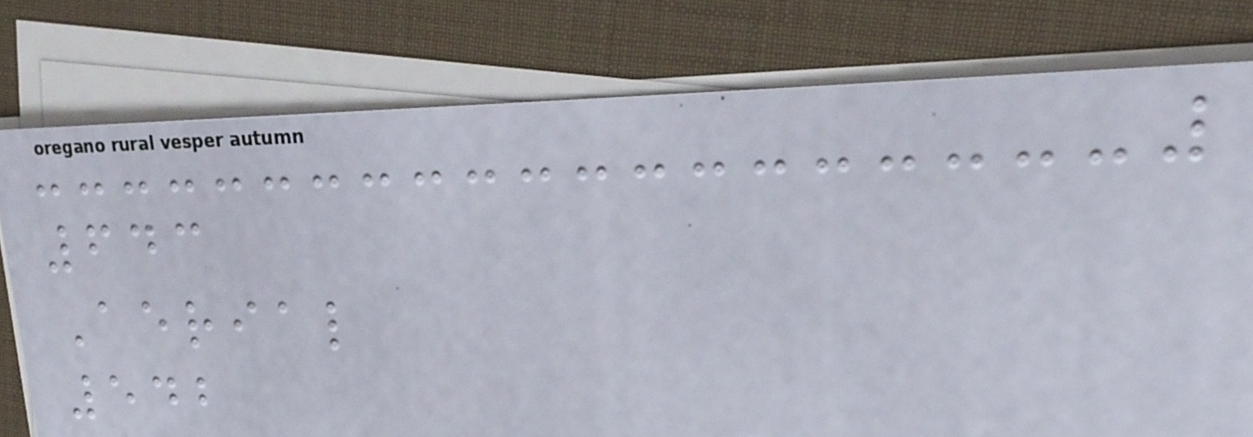643
Aerial
542
